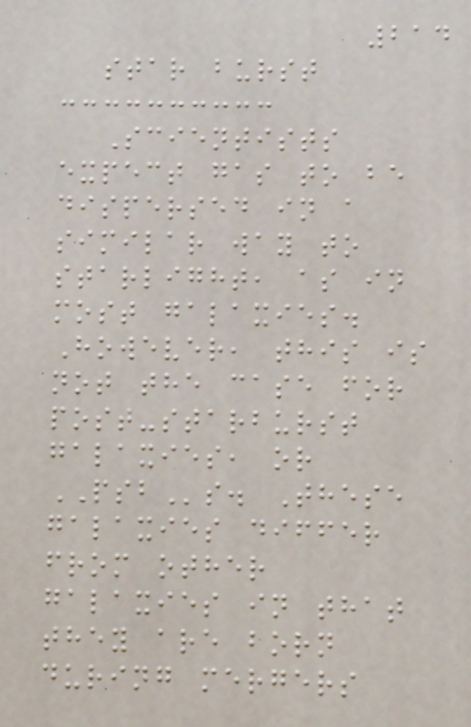214
star burst
Scientists
expect gas to be
dispersed in a
similar way to
starlight, as in
most galaxies.
However, this is
not the case for
post-starburst
galaxies, or
PSBs. These
galaxies differ
from other
galaxies in that
they are born
during mergers
